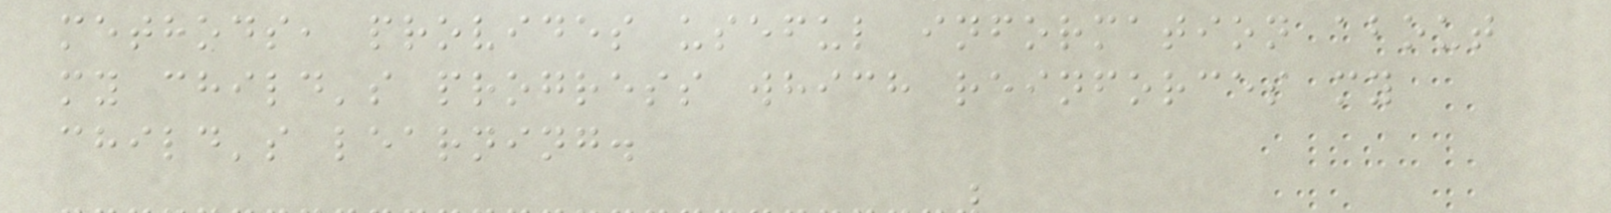methods, provides useful information about
my child's progress which reinforces my
child's learning.
